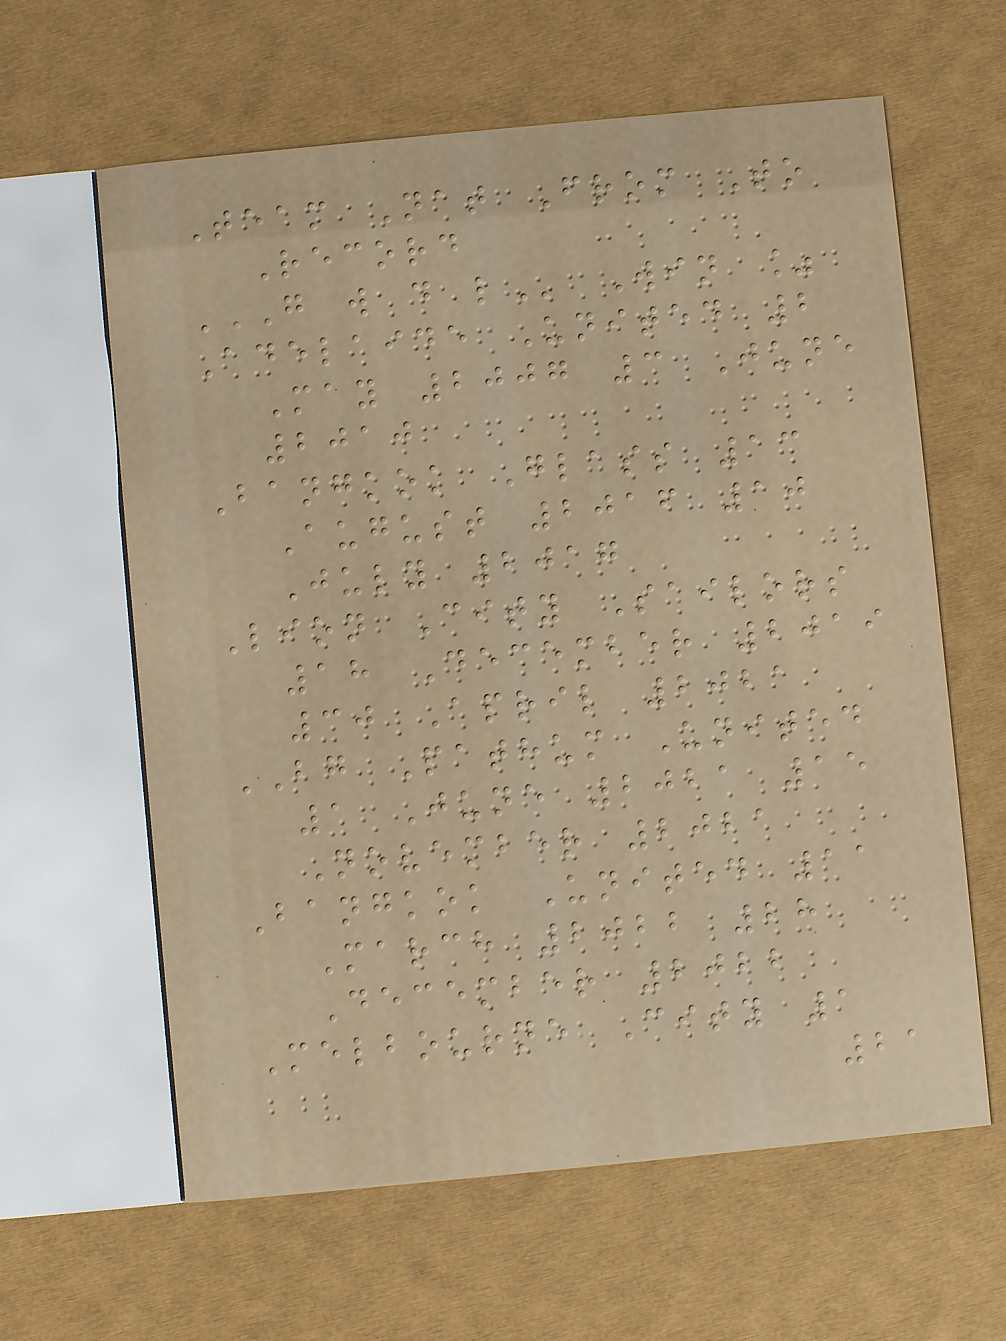Team Nat From To
Record
G W D L Win %
Adelaide United 2
May 2007 3 June
2010
Bangkok Glass 13
August 2016 10
July 2017
Lion City Sailors
18 December 2019
30 April 2021
BG Pathum United
1 June 2021 15
November 2021
Bangkok United 11
March 2022 28
December 2022
Melbourne City 1
21
